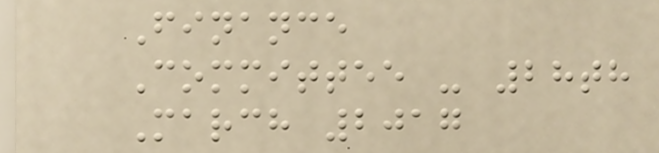Finance
Committee - 28th
March 2017
